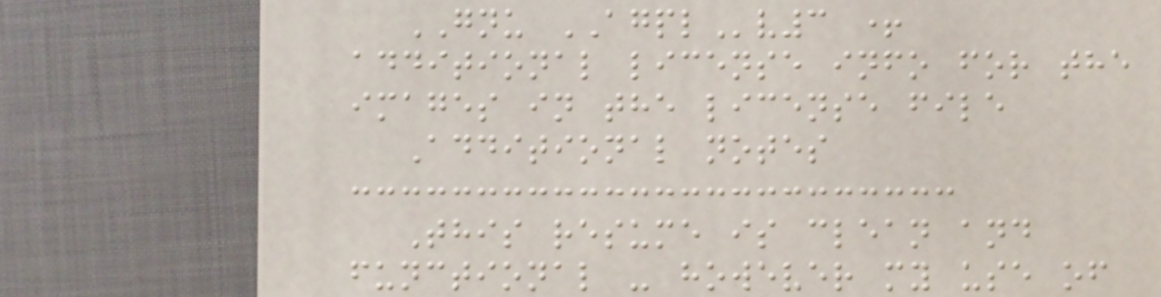GNU AGPLv3 +
additional license info for the
images in the license file
Additional notes
This resume is clean and
functional - however my use of
